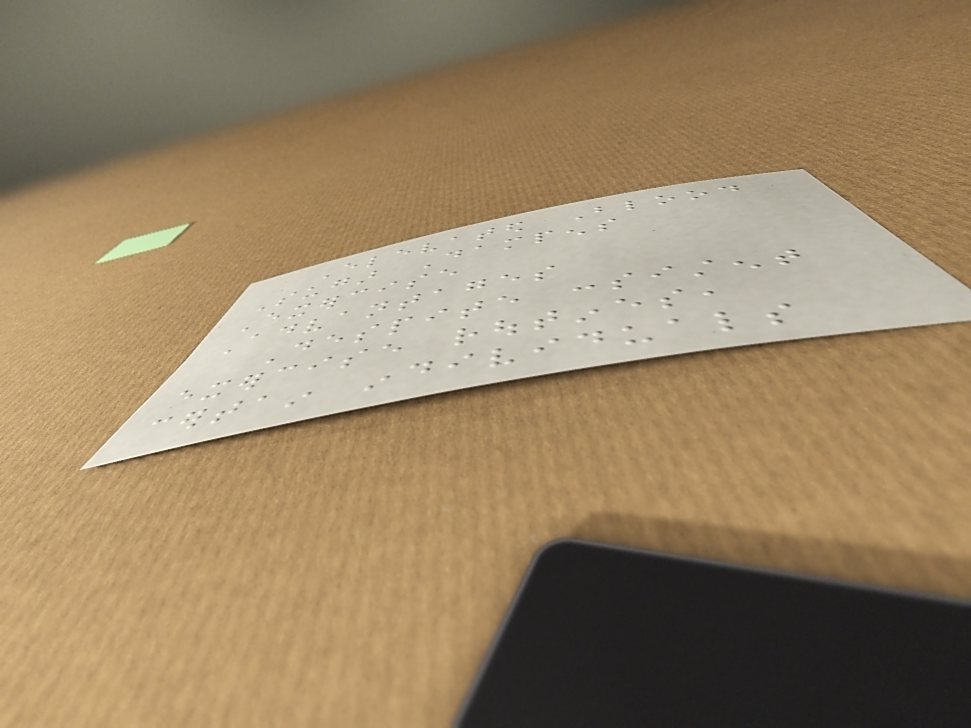Elevated Blood
Sugar Dampens
Exercise
Advantages
Despite consistent
exercise routines,
certain individuals
